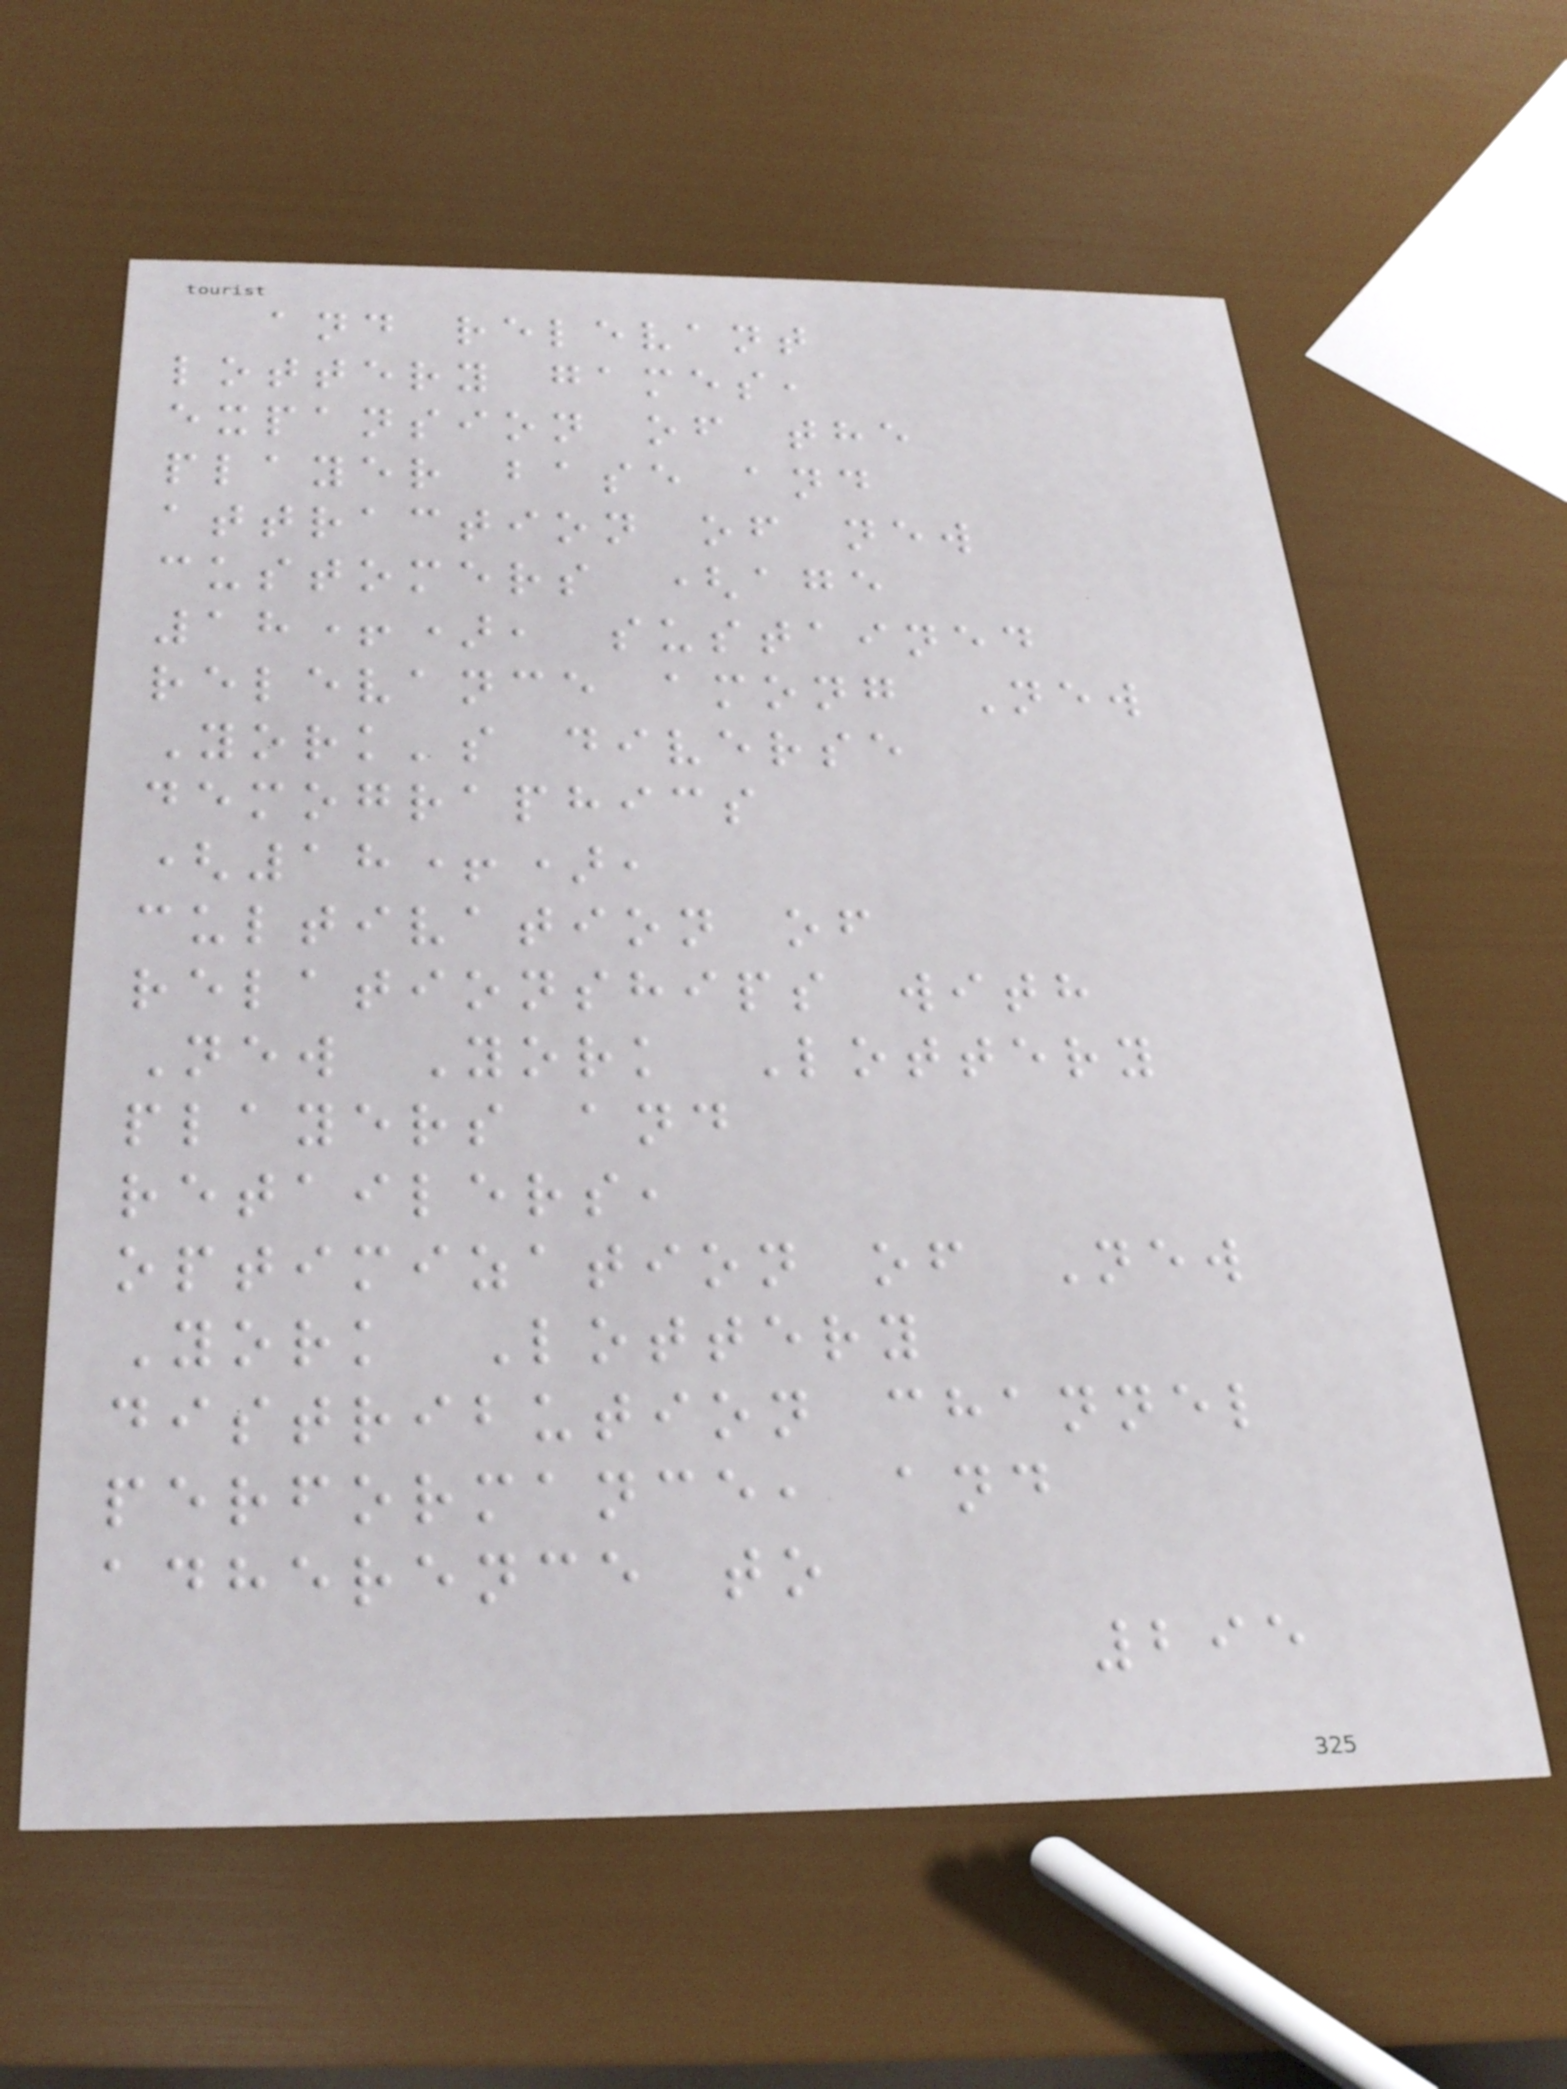and relevant
lottery games,
expansion of the
player base and
attraction of new
customers (age
18+), sustained
relevance among New
York's diverse
demographics
(18+),
cultivation of
relationships with
New York Lottery
players and
retailers,
optimization of New
York Lottery
distribution channel
performance, and
adherence to
295
